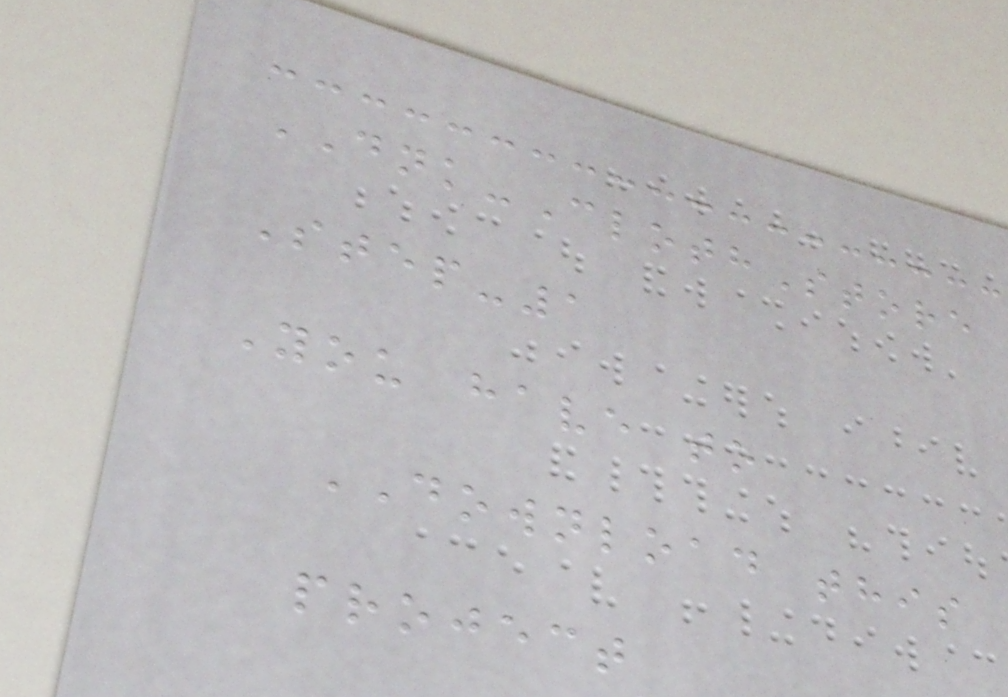DNK-ClothStore
Step-1
You have to
DOWNLOAD this
project
